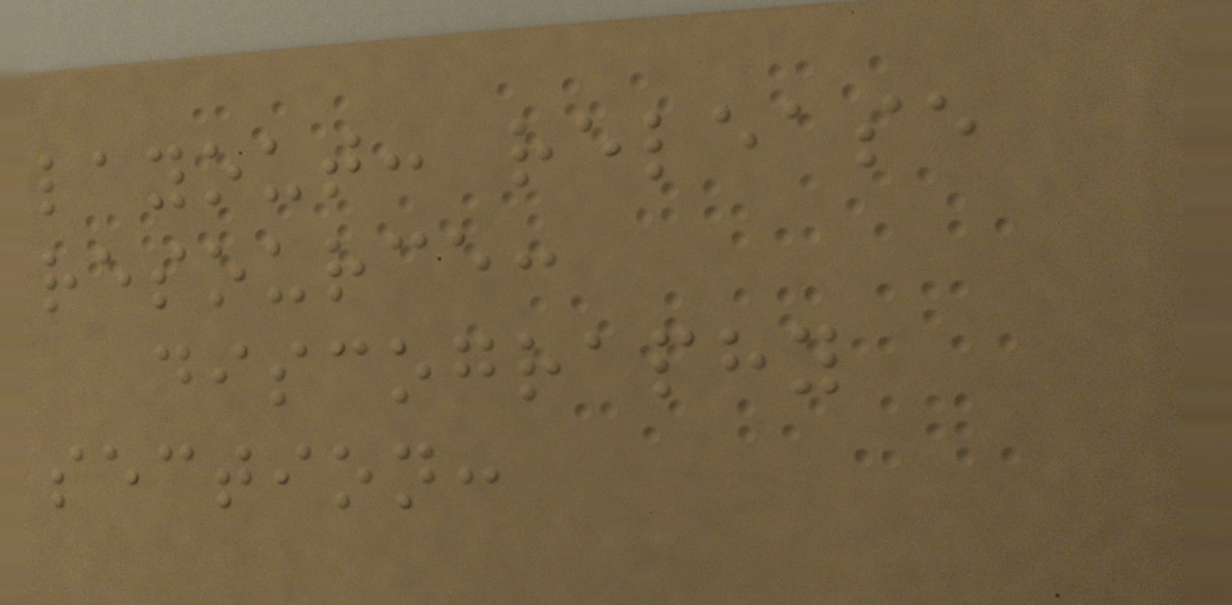layout: release
resource:
discography
section:
